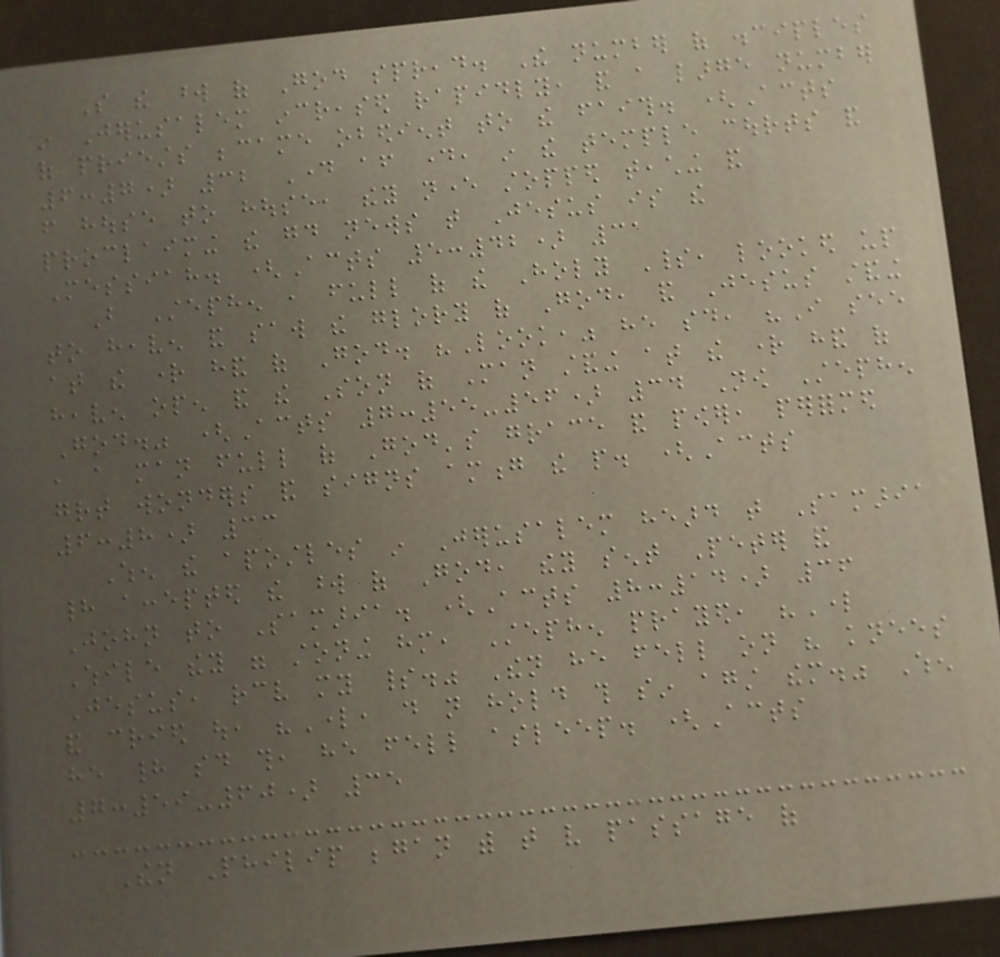So the word of God spread. The number of disciples
in Jerusalem increased rapidly, and a large number
of priests became obedient to the faith. (Acts
6:7) 32 Day after day, in the temple courts and
from house to house, they never stopped teaching and
proclaiming the good news that Jesus is the
Messiah. (Acts 5:42) 31
But Stephen , full of the Holy Spirit, looked up
to heaven and saw the glory of God, and Jesus standing
at the right hand of God. "Look," he said, "I see
heaven open and the Son of Man standing at the right hand of
God." (Acts 7:55-56) 34 Now Stephen
, a man full of God's grace and power, performed
great wonders and signs among the people. (Acts
6:8) 33
When the apostles in Jerusalem heard that Samaria
had accepted the word of God, they sent Peter and
John to Samaria. (Acts 8:14) 36
While they were stoning him, Stephen prayed, "Lord
Jesus, receive my spirit." Then he fell on his knees
and cried out, "Lord, do not hold this sin against them." When
he had said this, he fell asleep. (Acts
7:59-60) 35
Then Philip began with that very passage of
